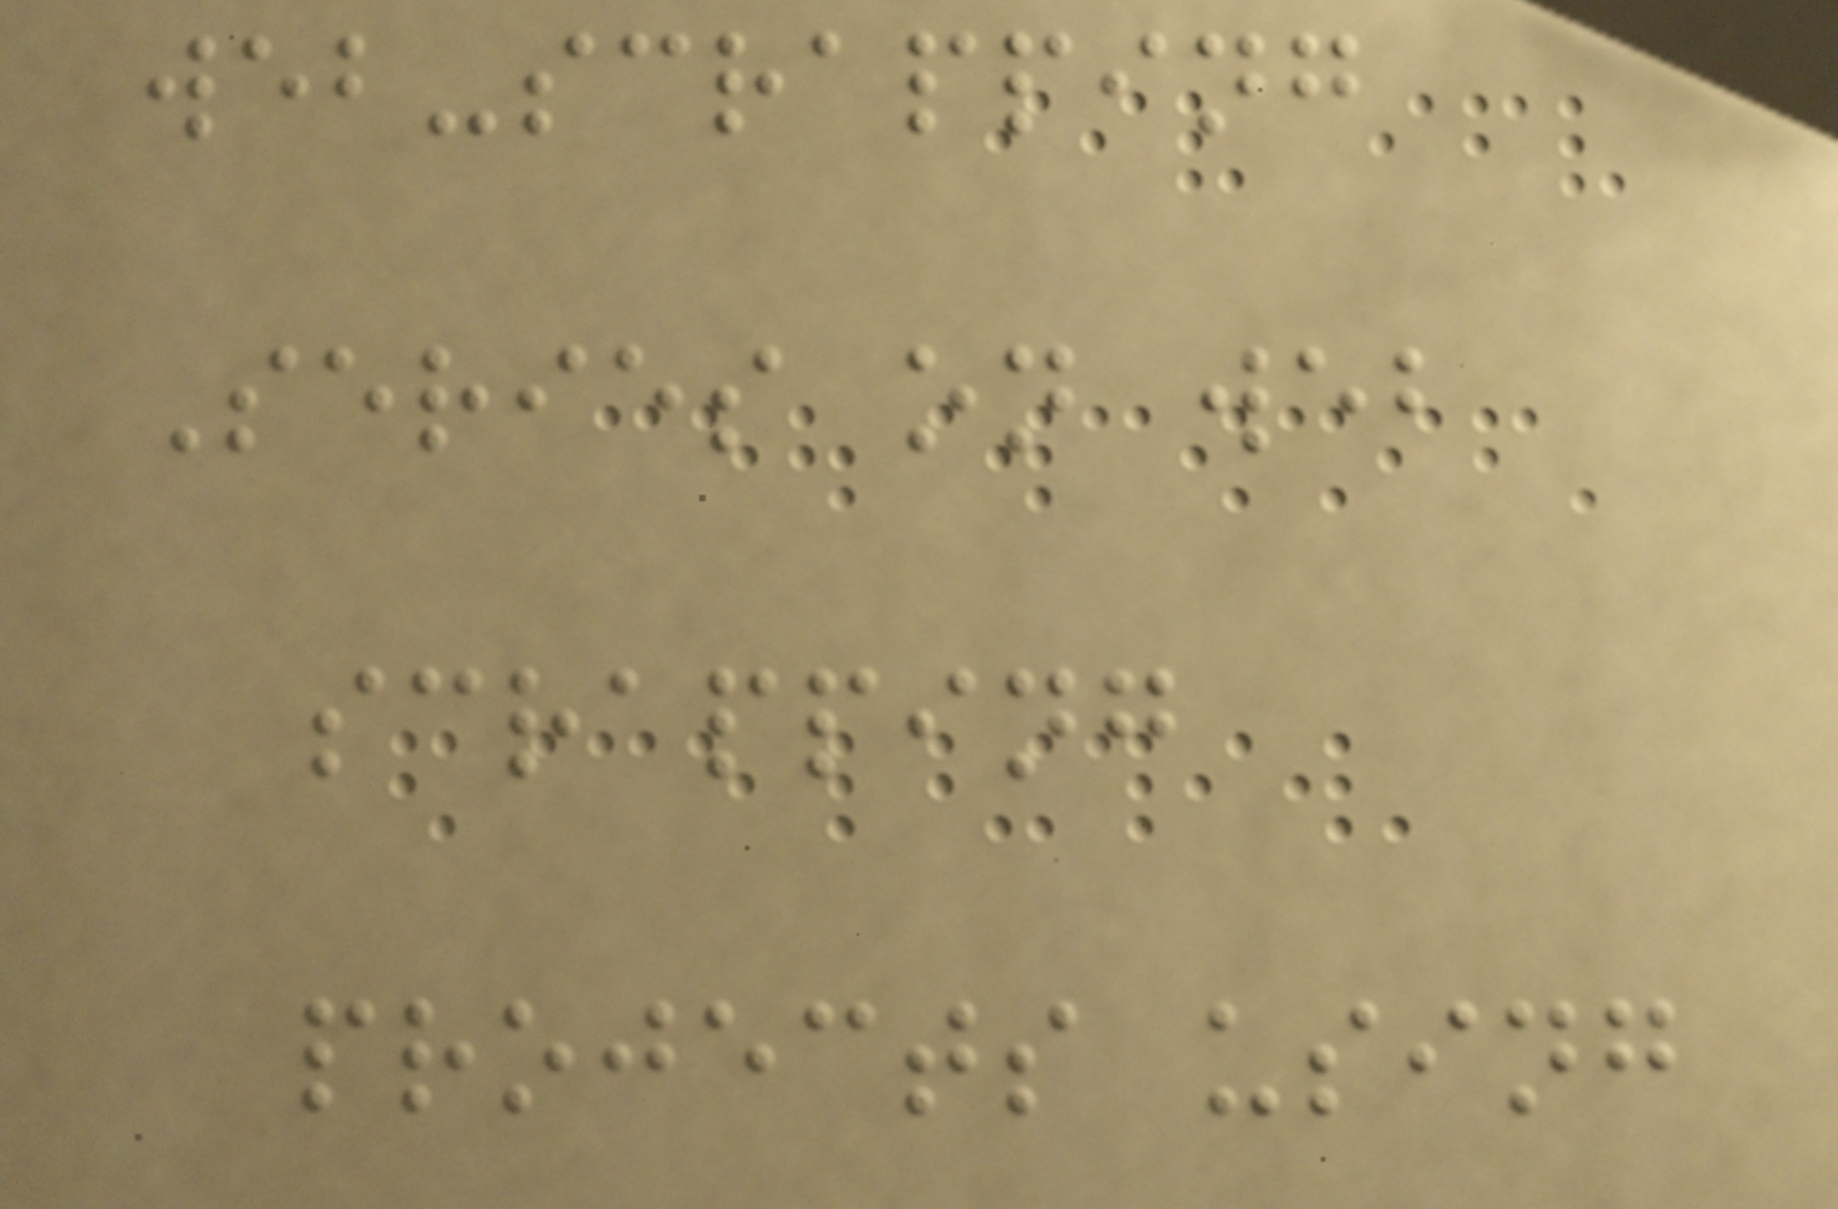web-scrapping
Series on web
scrapping
projects using
